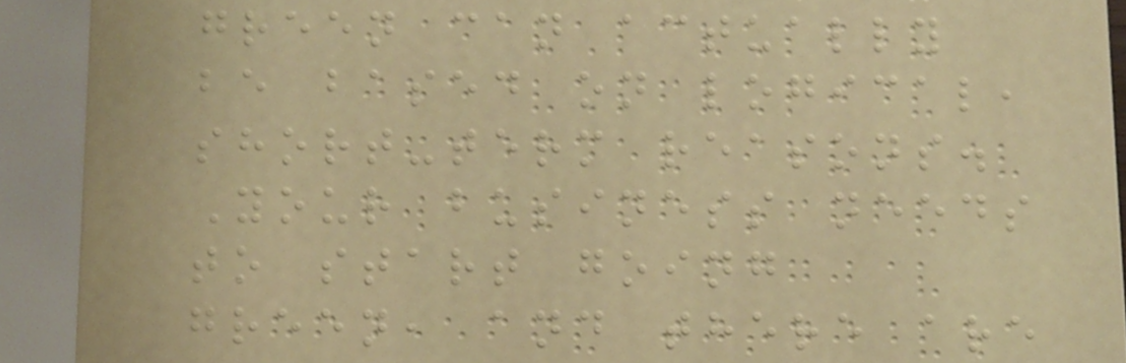green can actually
be based on logical,
short-term reasons.
Your business needs
to start going
green, and there are
